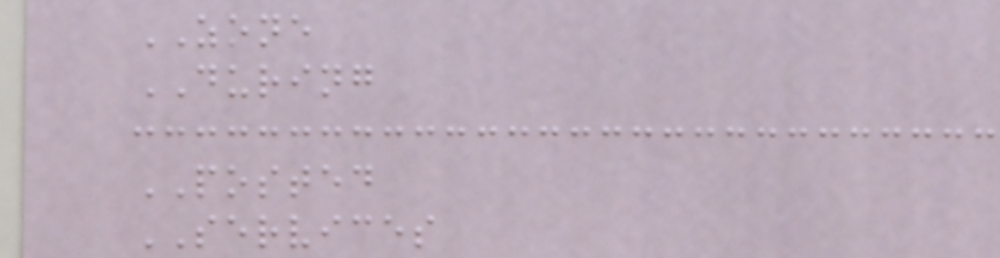ZONE
DURING
POSTED
SERVICES
